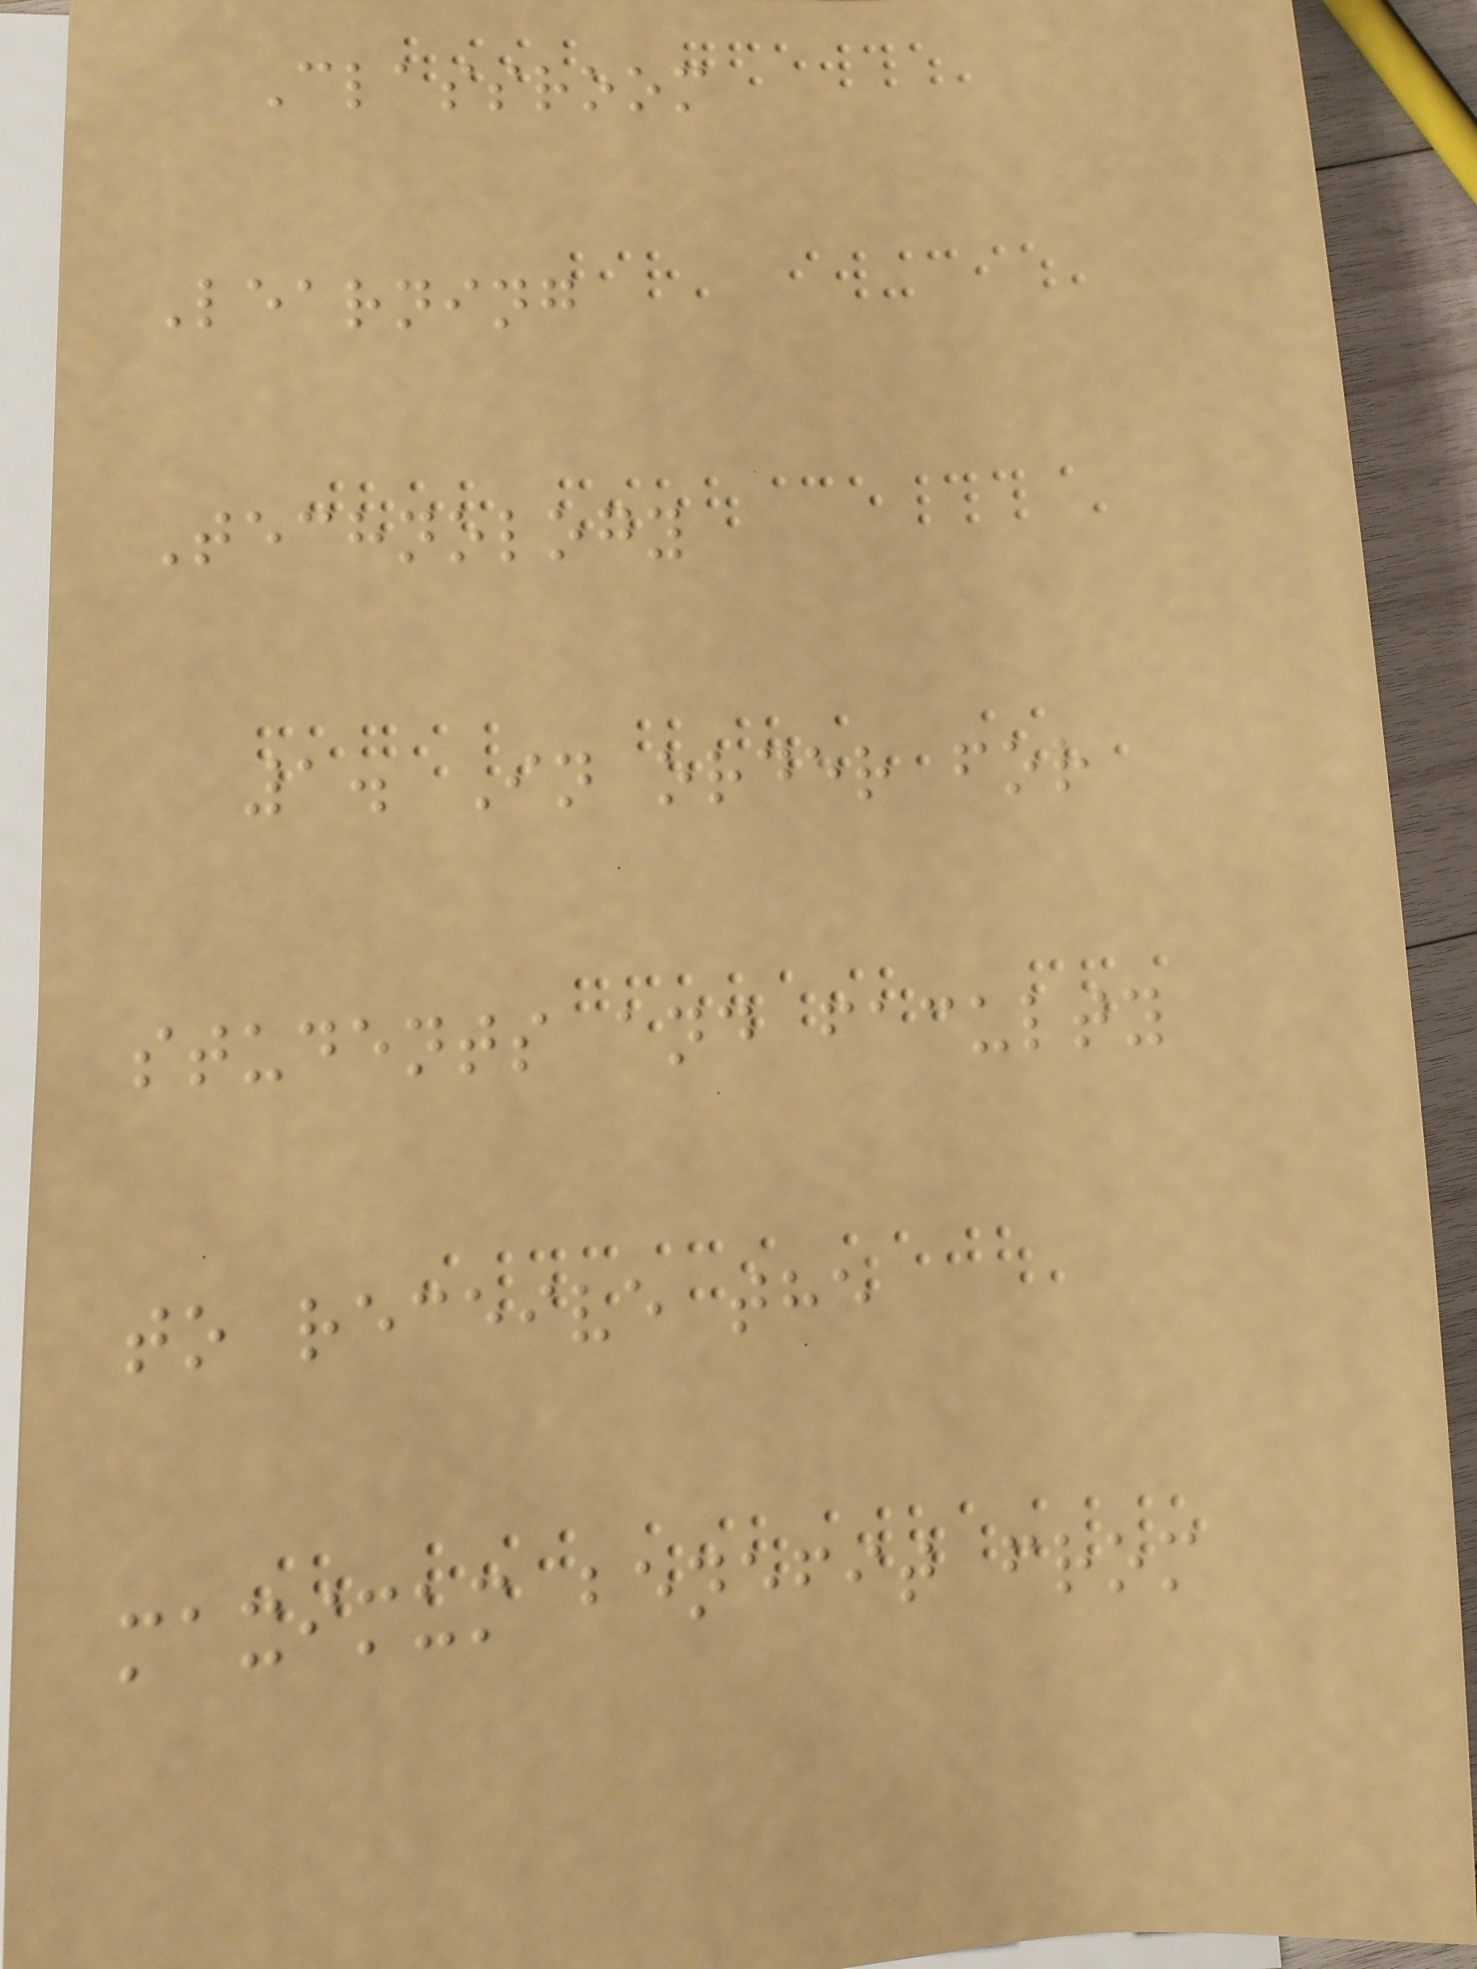Classroom
Learning
Technology
1. In order for
students and faculty
to receive the
maximum benefit from
